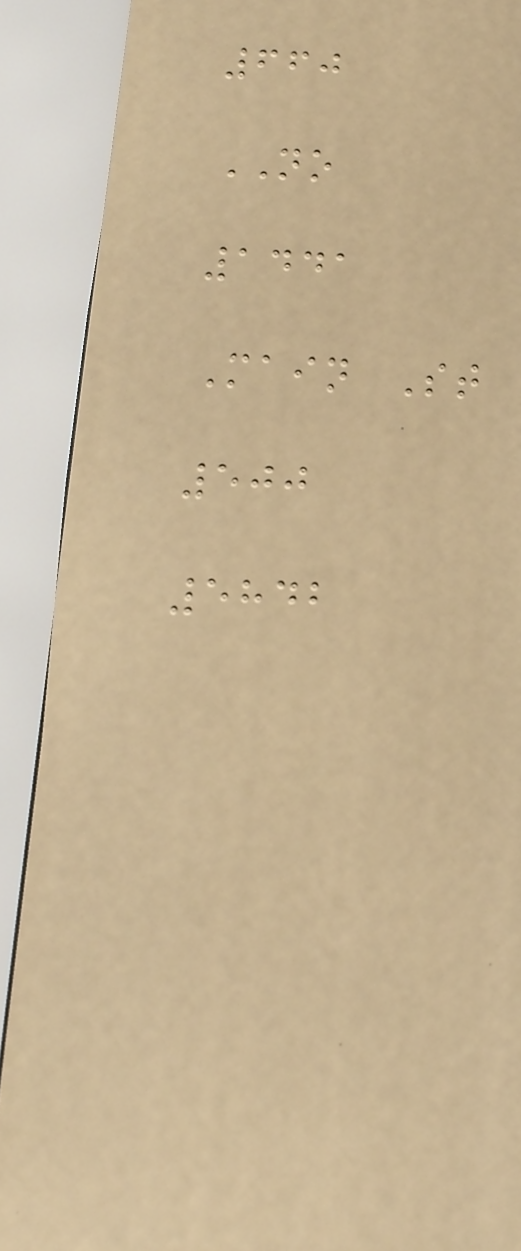660
NO
1441
Main St
500
5842
